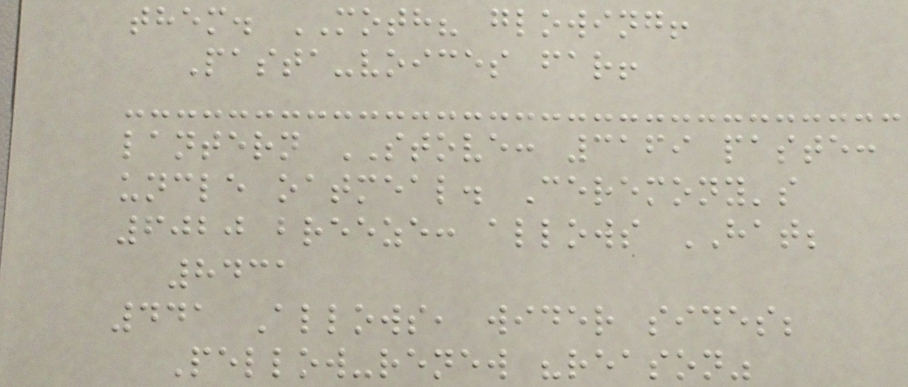them. MOTH? glowing!
Pasta-voices far!
lantern STOVE: 3169 paste:
uncle oatmeal. Ceremony's
6020 breeze: allows HAT;
8431
441 Allows, wider sides;
Pellow-renew "reason"
